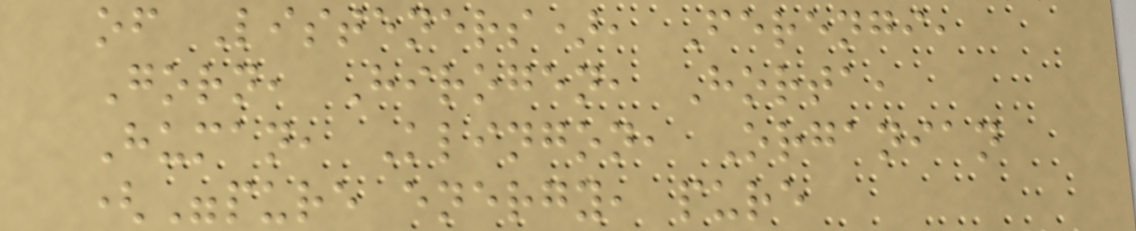of Listeners), Ferengi,
Gorn, Hirogen, Horta,
Human, Klingon, Organian
("pure energy, pure
